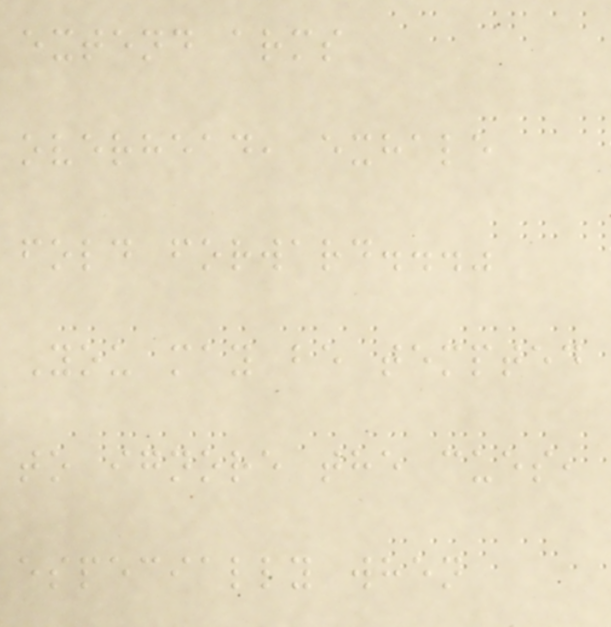extend arms
overhead, exhale
fold forward..."
You may be tempted
to ignore the cues,
especially when
